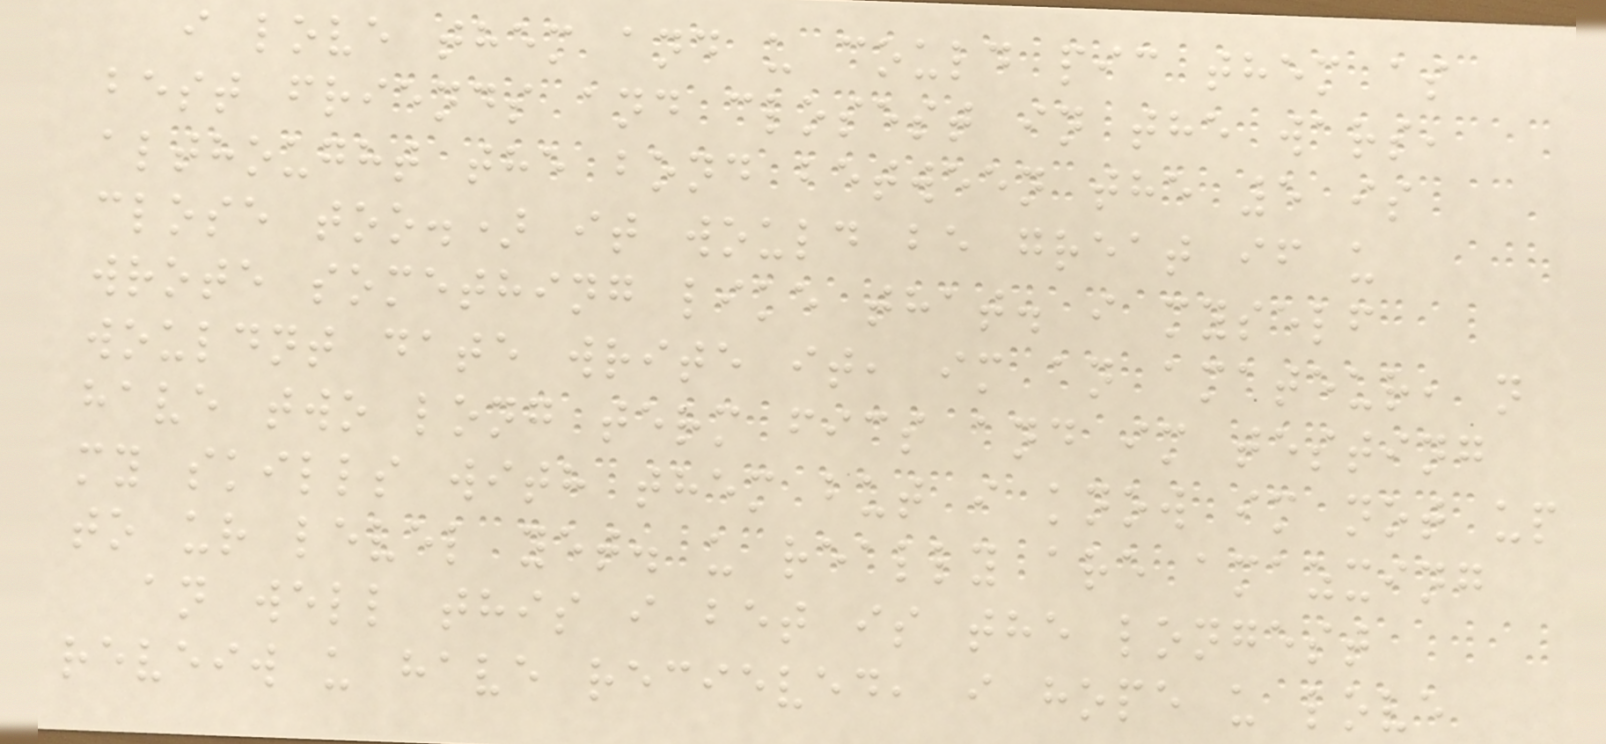i love them and u could pic them as
best friends and closest in the wars,
althought the bond between the 5 is
close too.) it would be great if u
wrote something like that. i myself
wouldnt date write it, im an amateur, n
have two long term fics and im testing
my skills with them but i know im not up
to ur level yet. u really are amazxing
an well this i bet is the longest
reveiw u have recieved, i hope u love
